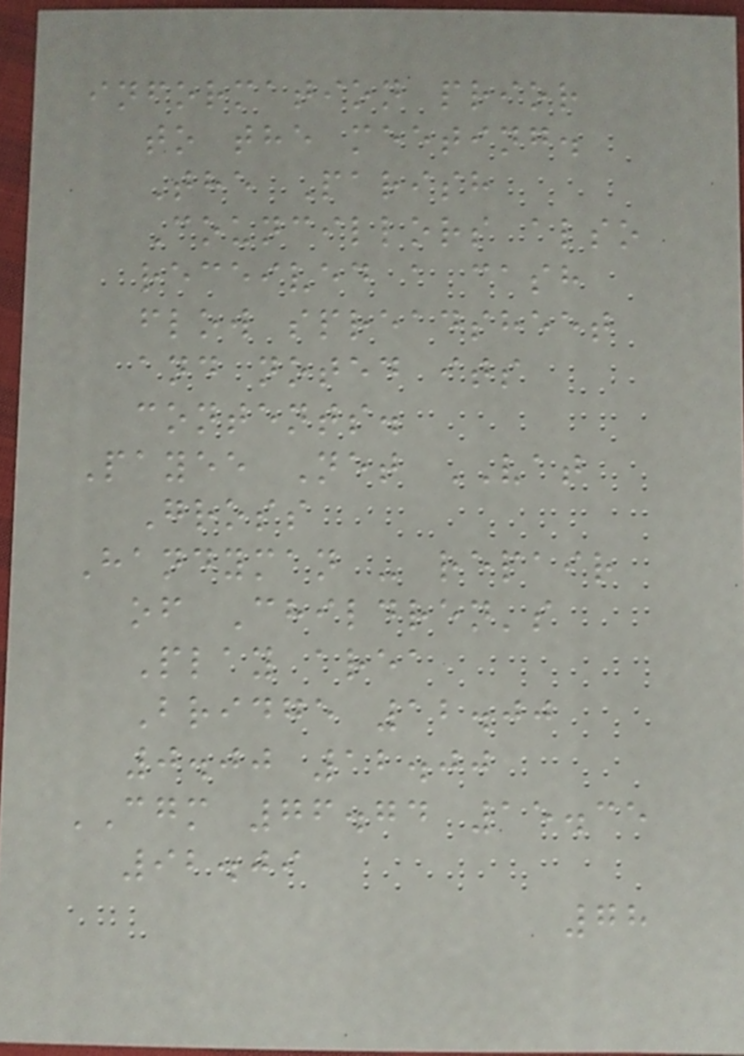information prior
to the meeting.
The Parish
Councillors also
received a cash
flow spreadsheet
and noted its
contents.
Payee Net VAT
Gross
Handyman - repair
of Children's
Play area
Bridge 12.00
0.00 12.00
CGM 76.74 15.35
92.09
78
